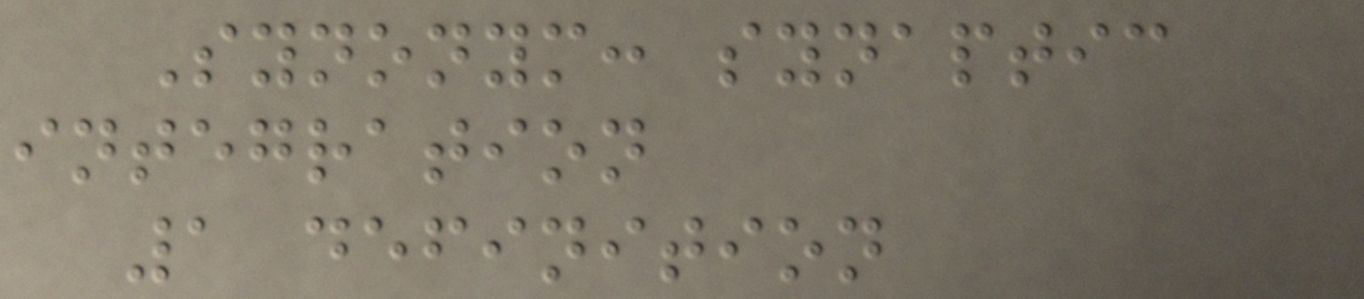Synonym: synaptic
integration
1 definition
